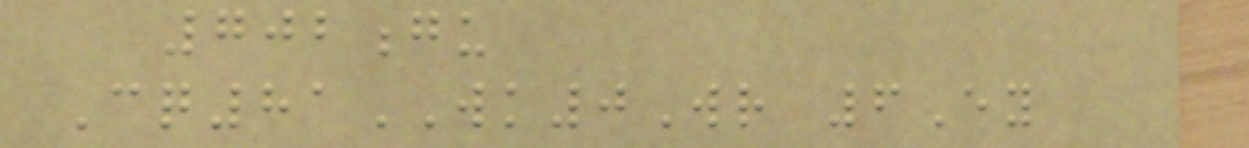702gu
Cq81WK0Wr 6Ey
